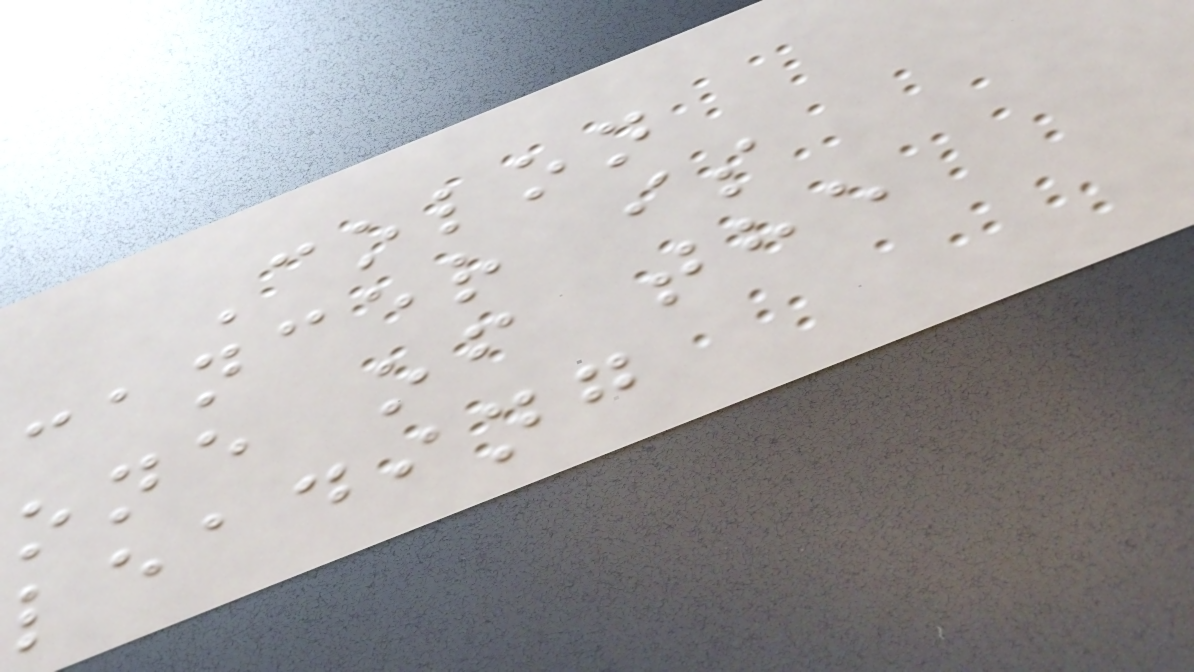Colon
cancer is
one of the
leading
